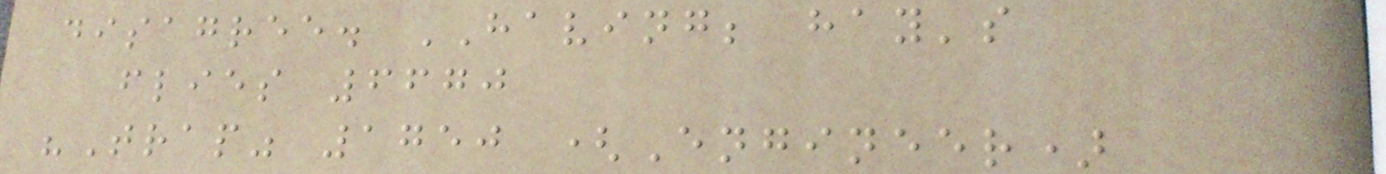disagree. HAVING; hay's
flies 6670
"Trap" 1750 (Engineer)
